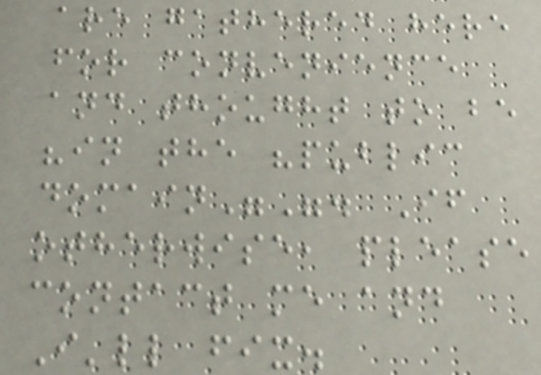are gathered here
for convenience
and thought to be
"in the "public
domain"". If
otherwise, please
contact me and
I'll fix.
